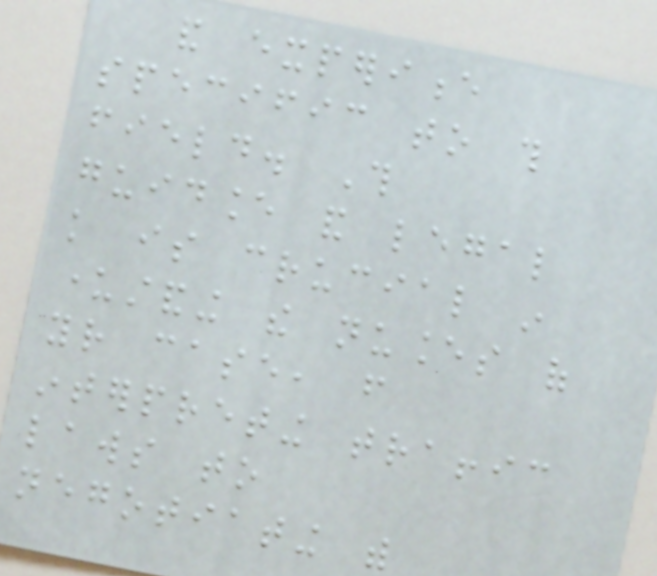and experience
specific to this
field. This
guidance and legal
knowledge is crucial in
understanding the nuances of
your case, from
interpreting traffic
laws to
negotiating with
